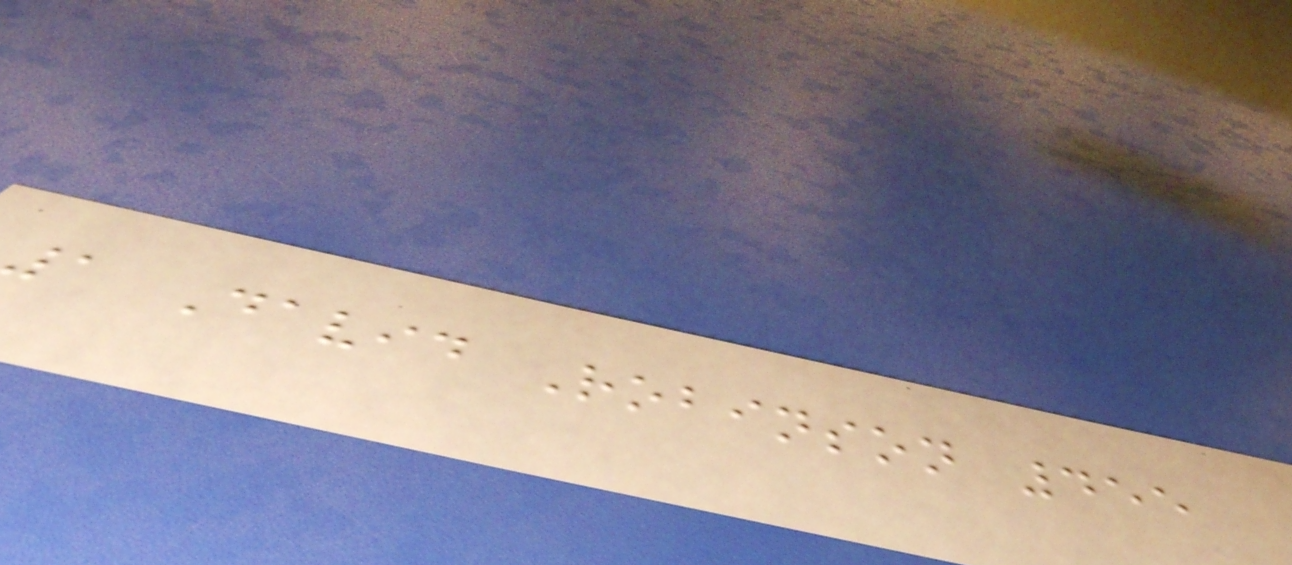1 David Robinson 455
